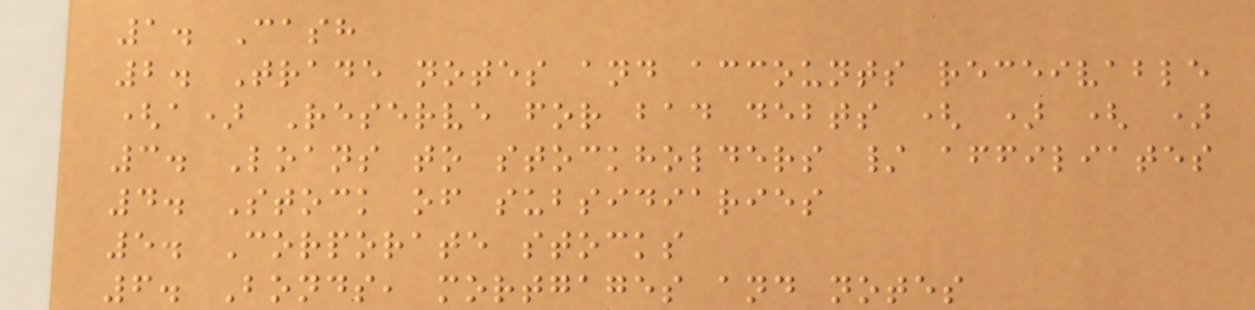1. Cash
2. Trade notes and accounts receivable
(a) Reserve for bad debts ( ) ( )
3. Loans to stockholders / affiliates
4. Stock of subsidiaries
5. Corporate stocks
6. Bonds, mortgages and notes
